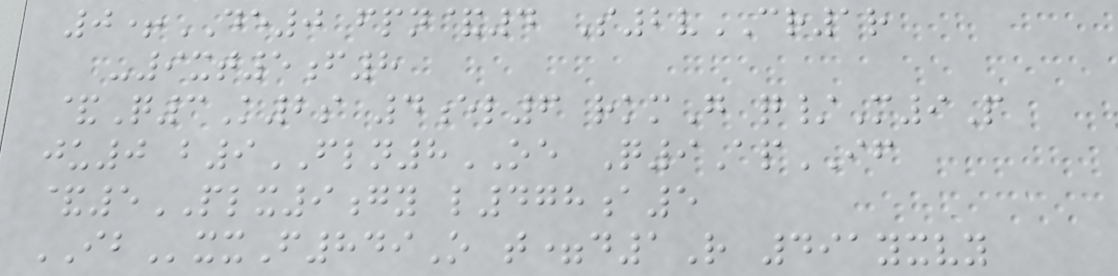0+DE0 fpn&4 S2vCR1r
-9xt5f8
&Q3K2s 4el6 rkmG q/M9P
ju0 b9FLN8OE Q9ApIF
&5PLX9gy l478a5
IBxxF849O t=d1R 491yxvy
